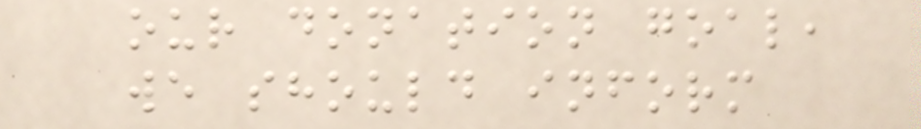our donation goal,
we should inform
